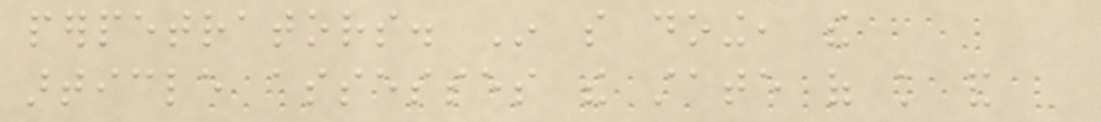perpetrators. In so doing, the
article assesses the state of knowledge and
